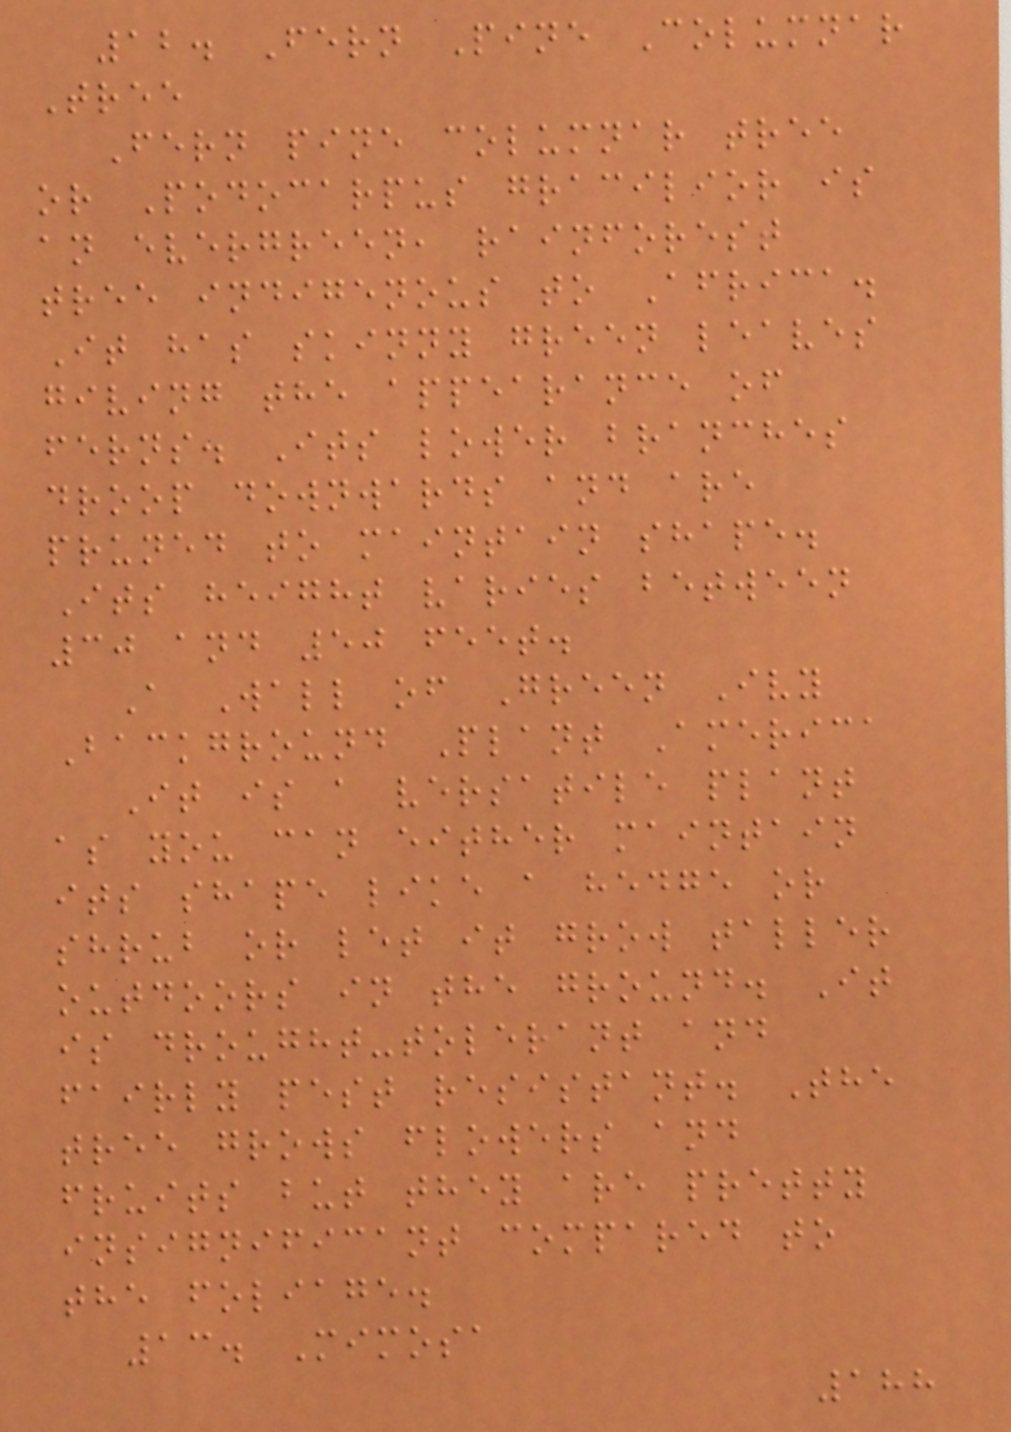12. Fern Pine Columnar
Tree
Fern pine columnar tree
or Podocarpus gracilior is
an evergreen, rainforest
tree indigenous to Africa.
It has skinny green leaves
giving the appearance of
ferns. Its lower branches
droop downwards and are
pruned to maintain shape.
Its height varies between
30 and 50 feet.
A Wall of Green Ivy
Background Plant America
It is a versatile plant
as you can either maintain
its shape like a hedge or
shrub or let it grow taller
outdoors in the ground. It
is drought-tolerant and
fairly pest resistant. The
tree grows flowers and
fruits but they are pretty
insignificant compared to
the foliage.
13. Mimosa
188
